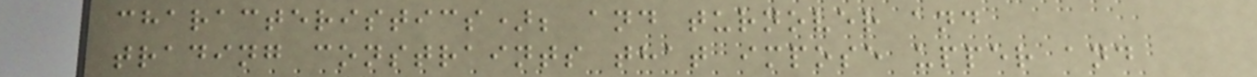characteristics); and turnover and
trading constraints that impose upper and
